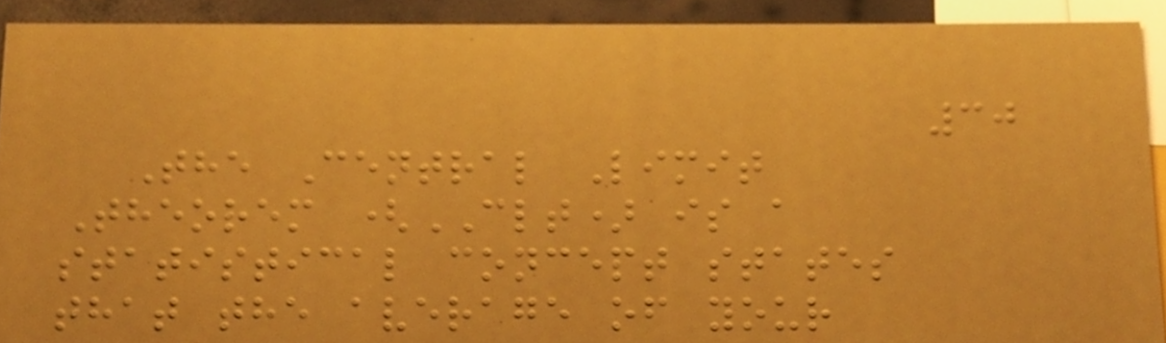30
The Central Limit
Theorem (CLT) is a
statistical concept states
that the average of your
